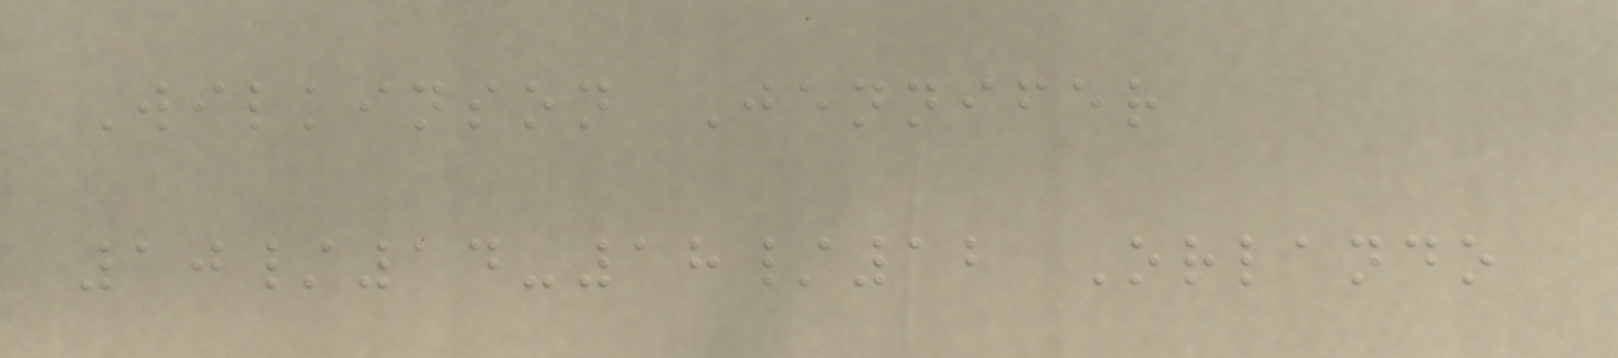Wilkinson Jennifer
10/14-18/12 Orlando
